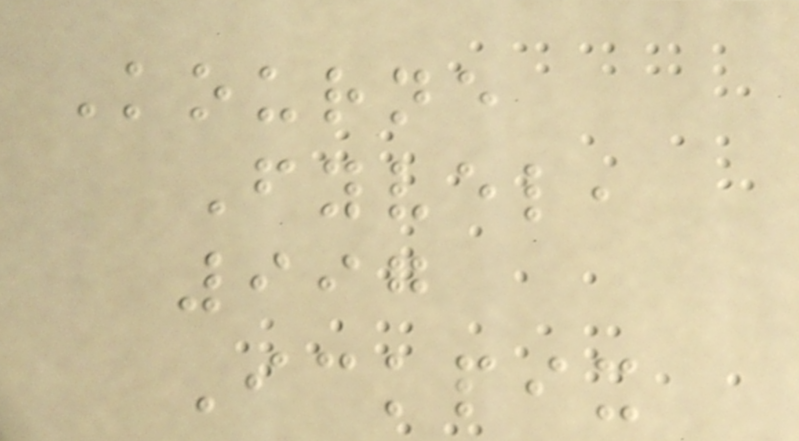Kourne
Fyvel,
997
Ickpix
